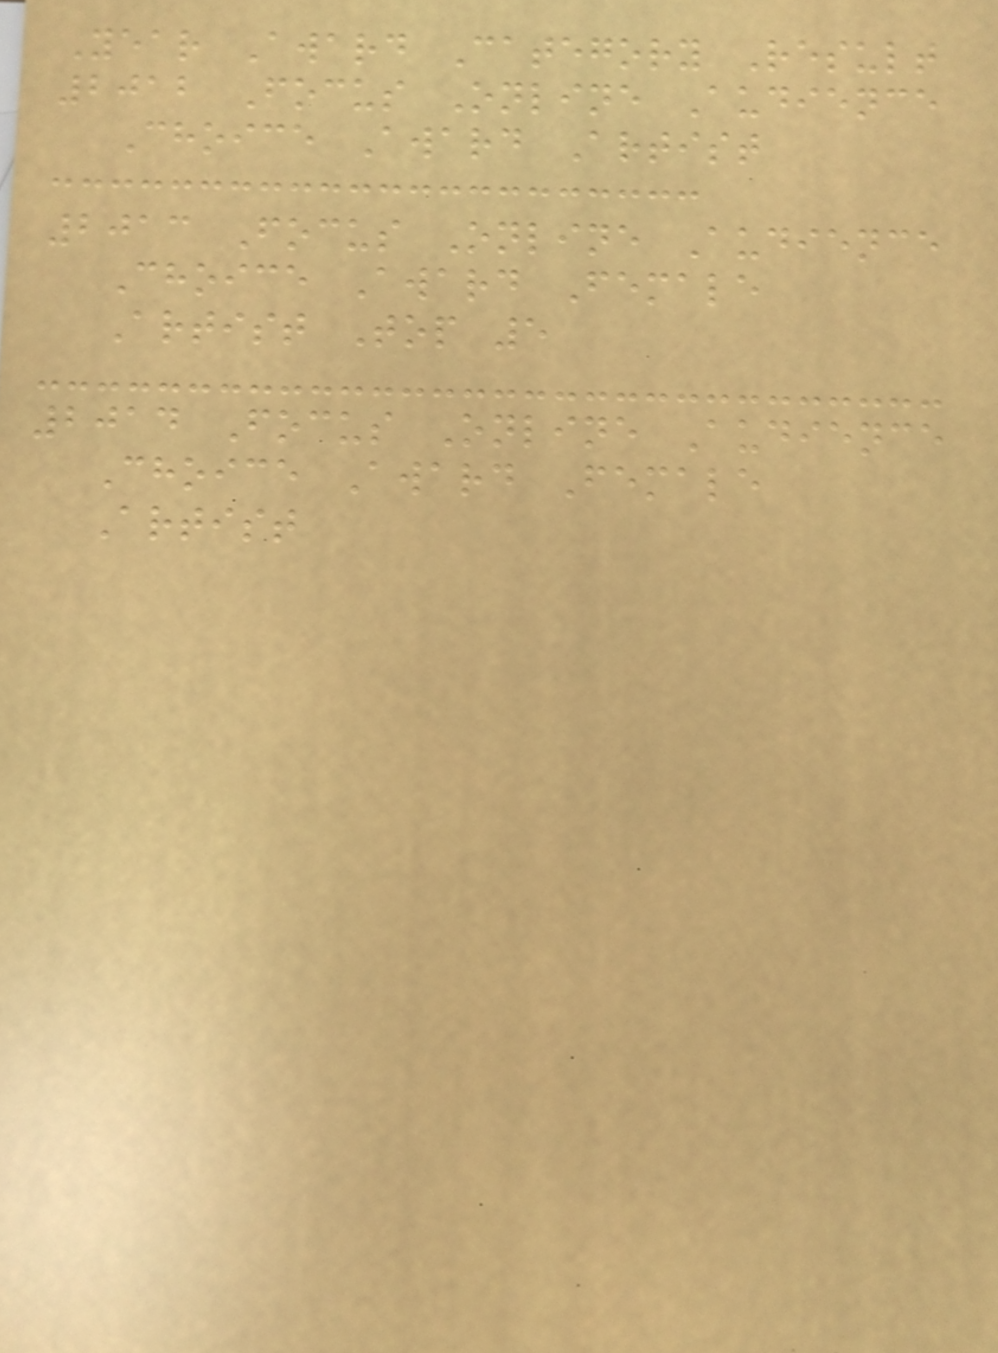Year Award Category Result
2012 Focus Online Audience
Choice Award Artist
2013 Focus Online Audience
Choice Award Female
Artist Top 5
2014 Focus Online Audience
Choice Award Female
Artist
